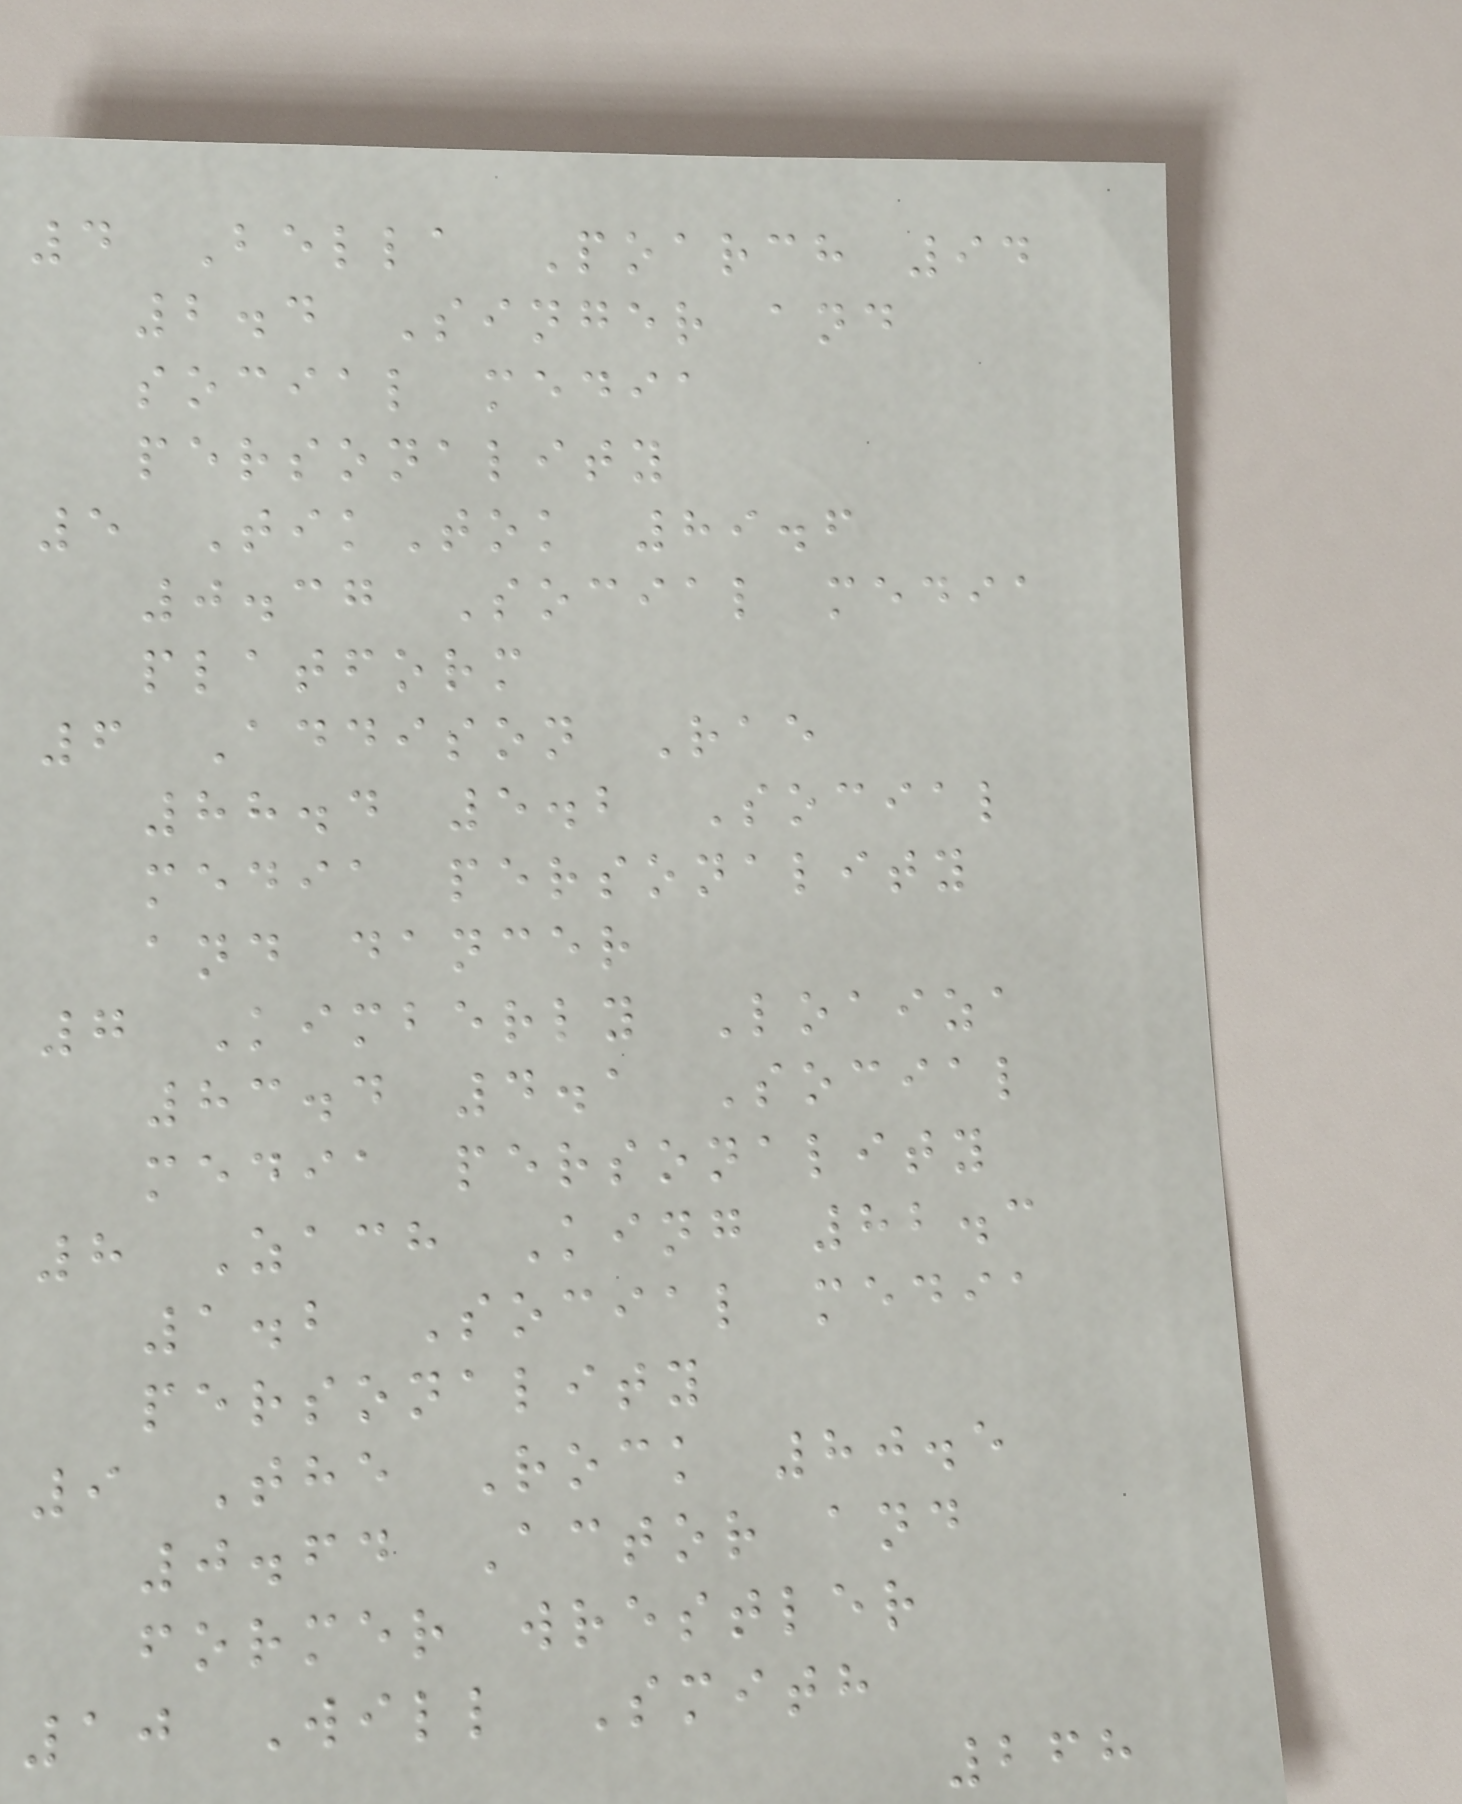4 Bella Poarch 94
2.4 Singer and
social media
personality
5 TikTok 89.6
0.37 Social media
platform
6 Addison Rae
88.4 5.2 Social
media personality
and dancer
7 Kimberly Loaiza
83.4 4.1 Social
media personality
8 Zach King 82.3
1.2 Social media
personality
9 The Rock 80.5
0.64 Actor and
former wrestler
10 Will Smith
268
